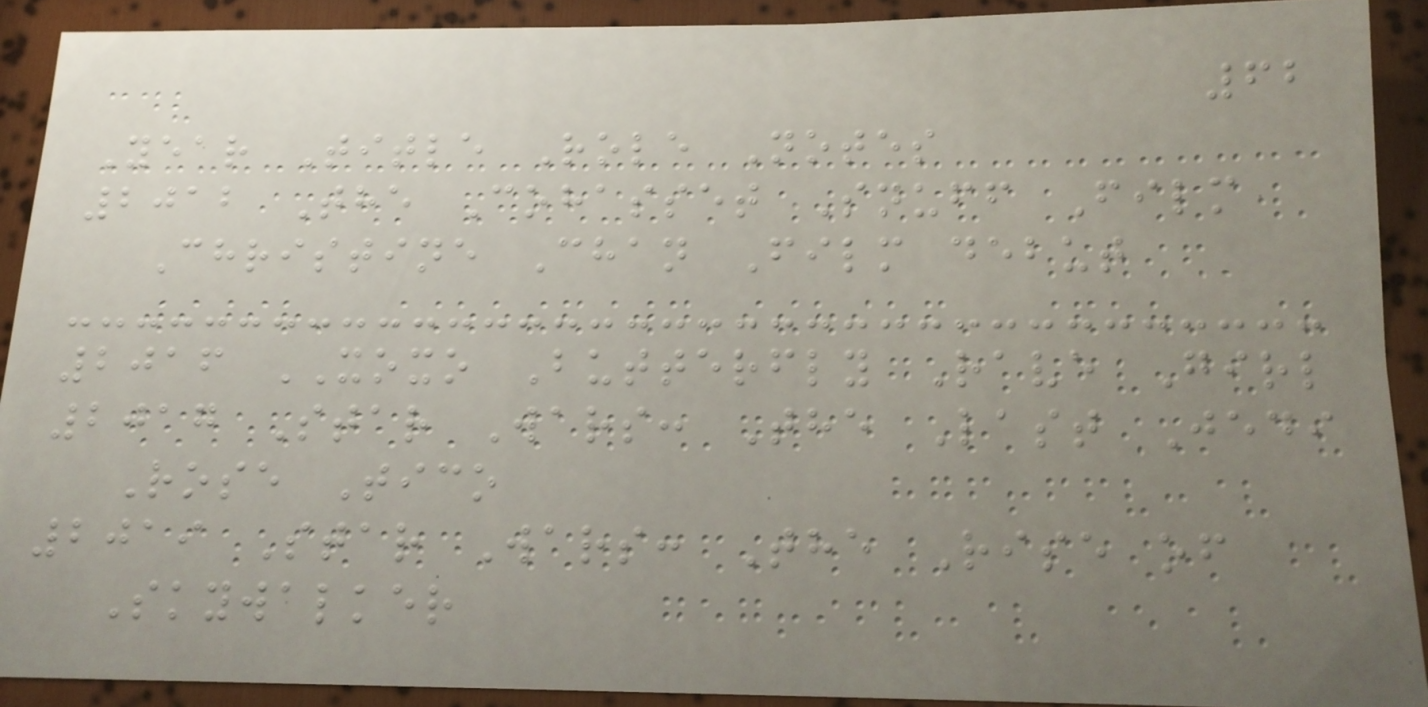62
Year Title Role Notes
2012 The Cohasset Snuff Film
Christine Chan Film debut
2016 XOXO Butterfly Rave Girl
2017 Star Wars: The Last Jedi
Rose Tico
2019 Star Wars: The Rise of
Skywalker
